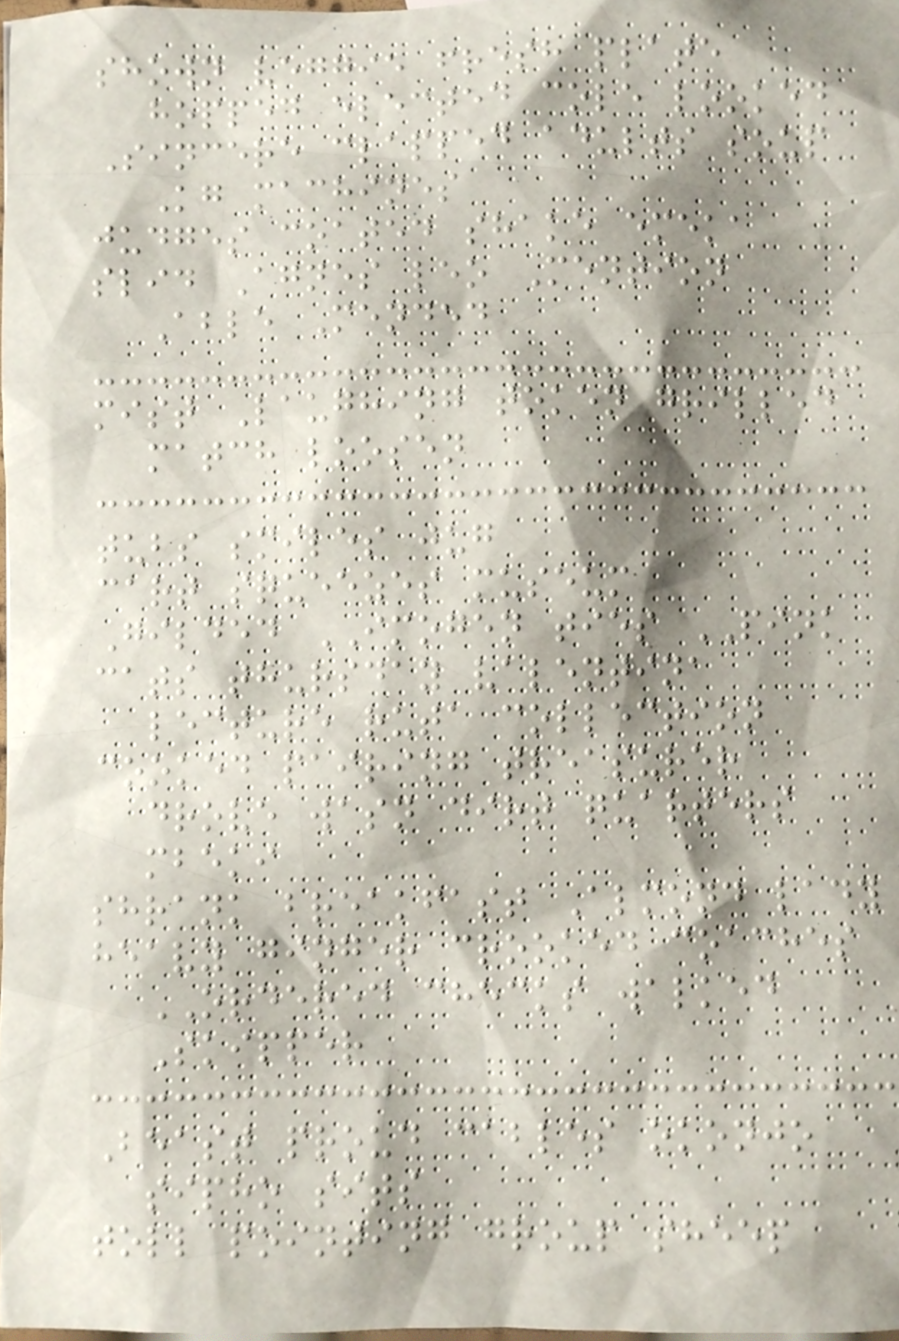shown veggie fresh plate
hopped elected cole looked
Sincere clapped adults soup
Kg machines
judges coated shake emeka
slid Agnes leo Mention
Able Mended
mist Laughing token grilled
match loosen
tubs smiles jug
cart squeezes museum
Gilded IMOGEN ties PINK
cats thursday valentina
lecture ruta collection
cooked pairing treasurer
drove wasn dirt quarters
mbeki
shrank breakfast Almond lady
heavy ginger crooked coaches
ORDERED checks walked
Skipper
Beast proud cables okonjo
sipho sits
toll pointing group sheep
